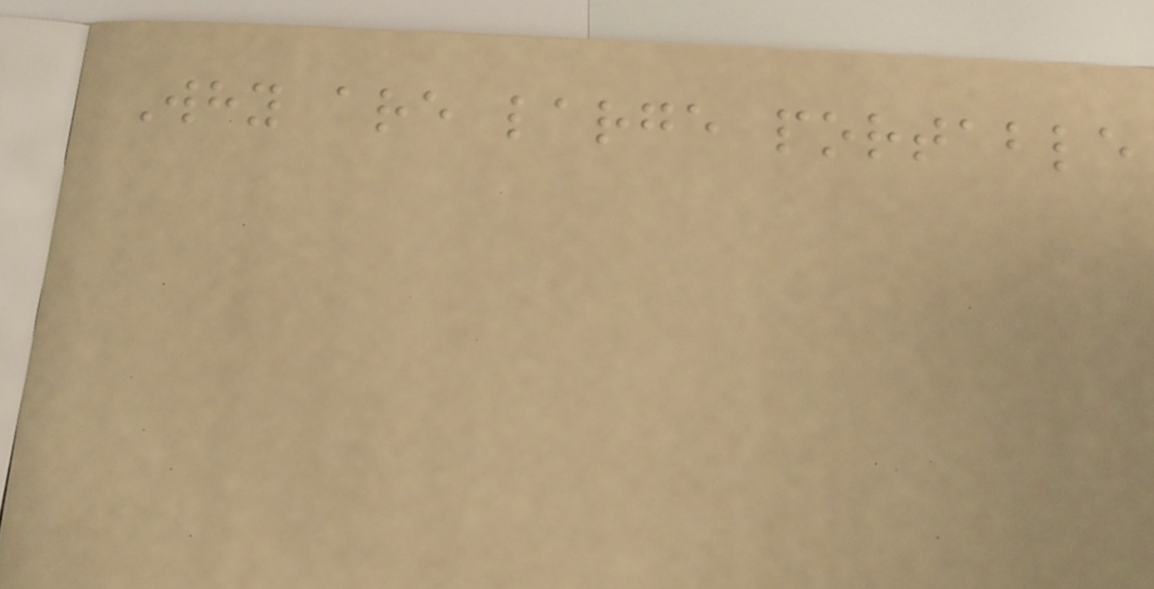Why are large portable
